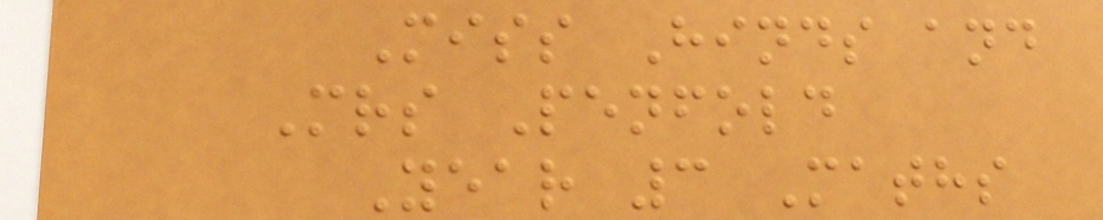Miss Hinds and
Mrs Penfold
Year 3 Maths
